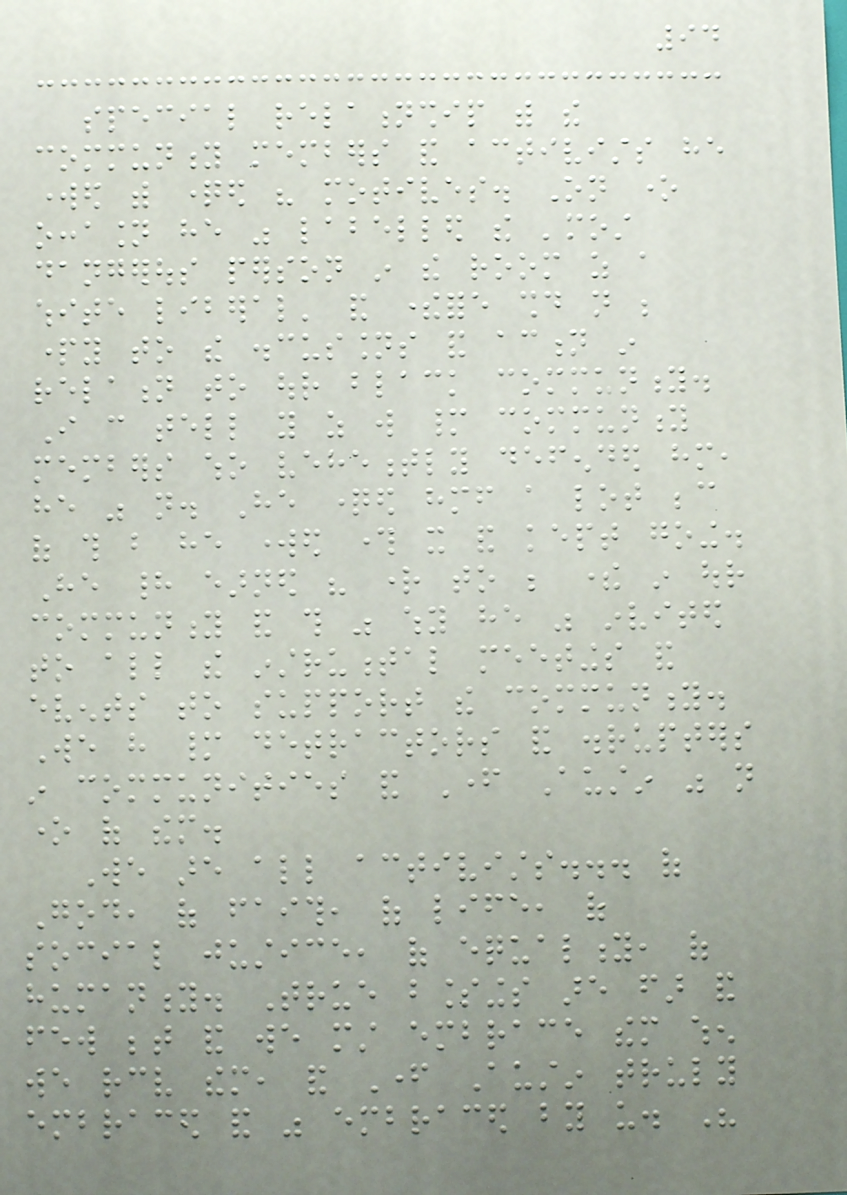94
special relationship with the
community members and activists he
worked with questioned his motives. On one
occasion he was labelled the 'most
dangerous person in the room as a
white liberal' and therefore should not be
party to the discussions and action in
relation to our black community.
I can tell you as will many community
members who vehemently defended him,
he was not. He questioned himself a lot because
of this but he worked through it and kept going.
He had earned his right to be there in our
community and this was why he was invited
to all the instrumental meetings and
events to support the community.
We have many detractors and disrupters
in communities and Father Austin was not
one of them.
We are all activists... of
God, of faith, of life, of
social justice, of equality, of
humanity. True blessings are far and
few between and we must embrace them when
we receive them, and Father Austin truly
embraced and was embraced by us. His
